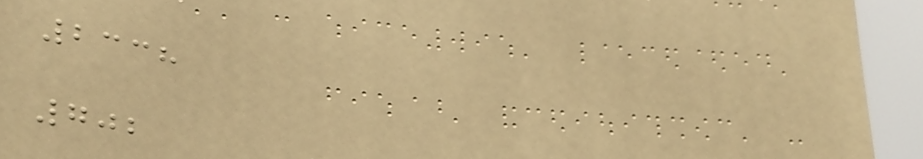2338
702
